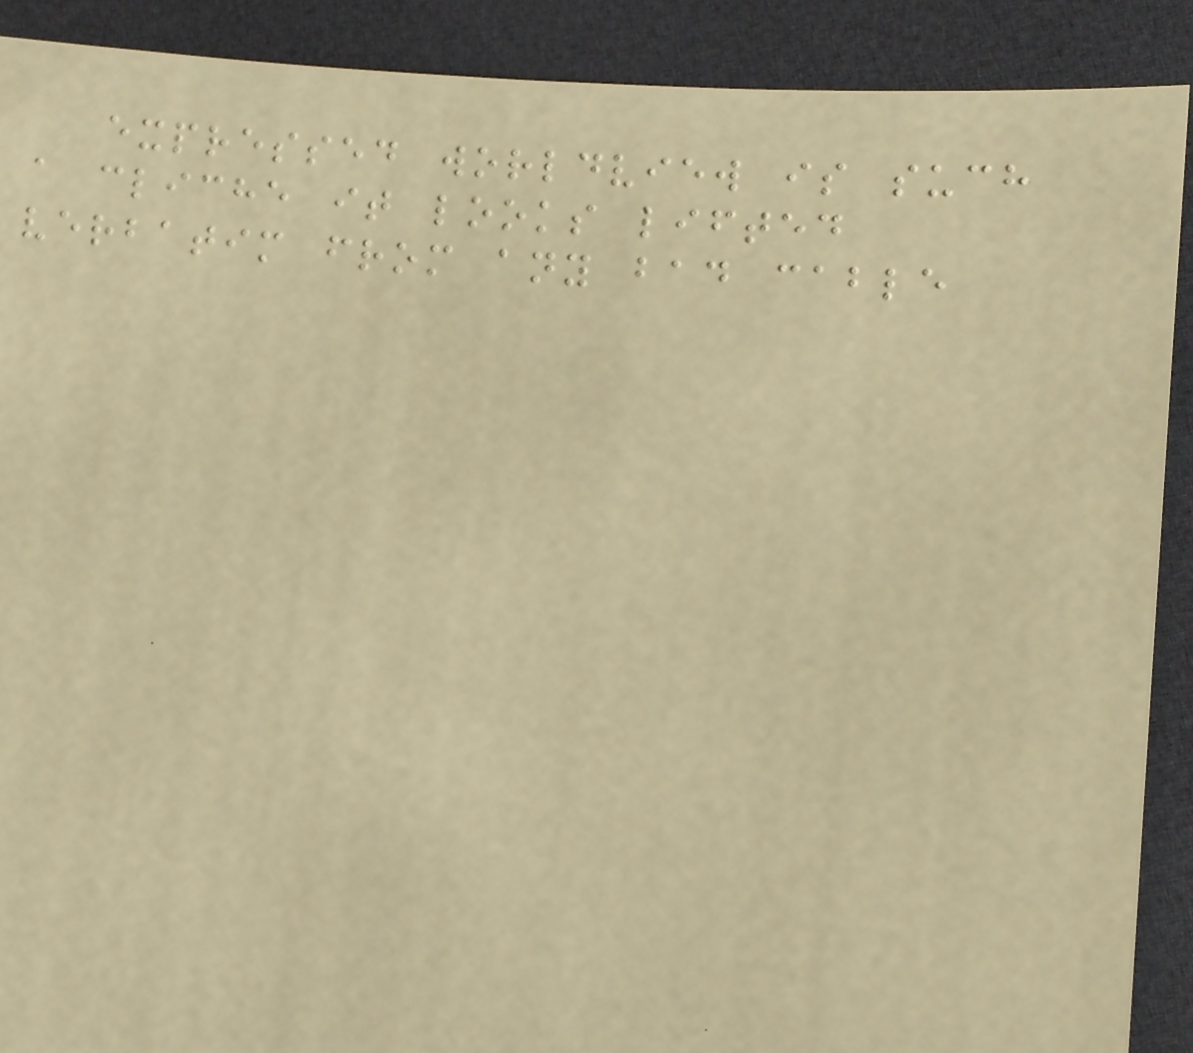expressed worldview is such
a cliche it looks lifted
verbatim from any bad cable
